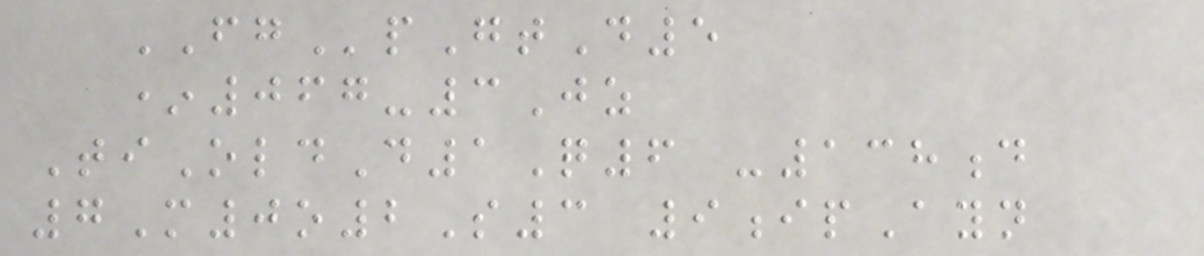FGpGtD5
*067-3Jz
TiOldD1Q6 -138d
7M0o2S3 9ipAyn
